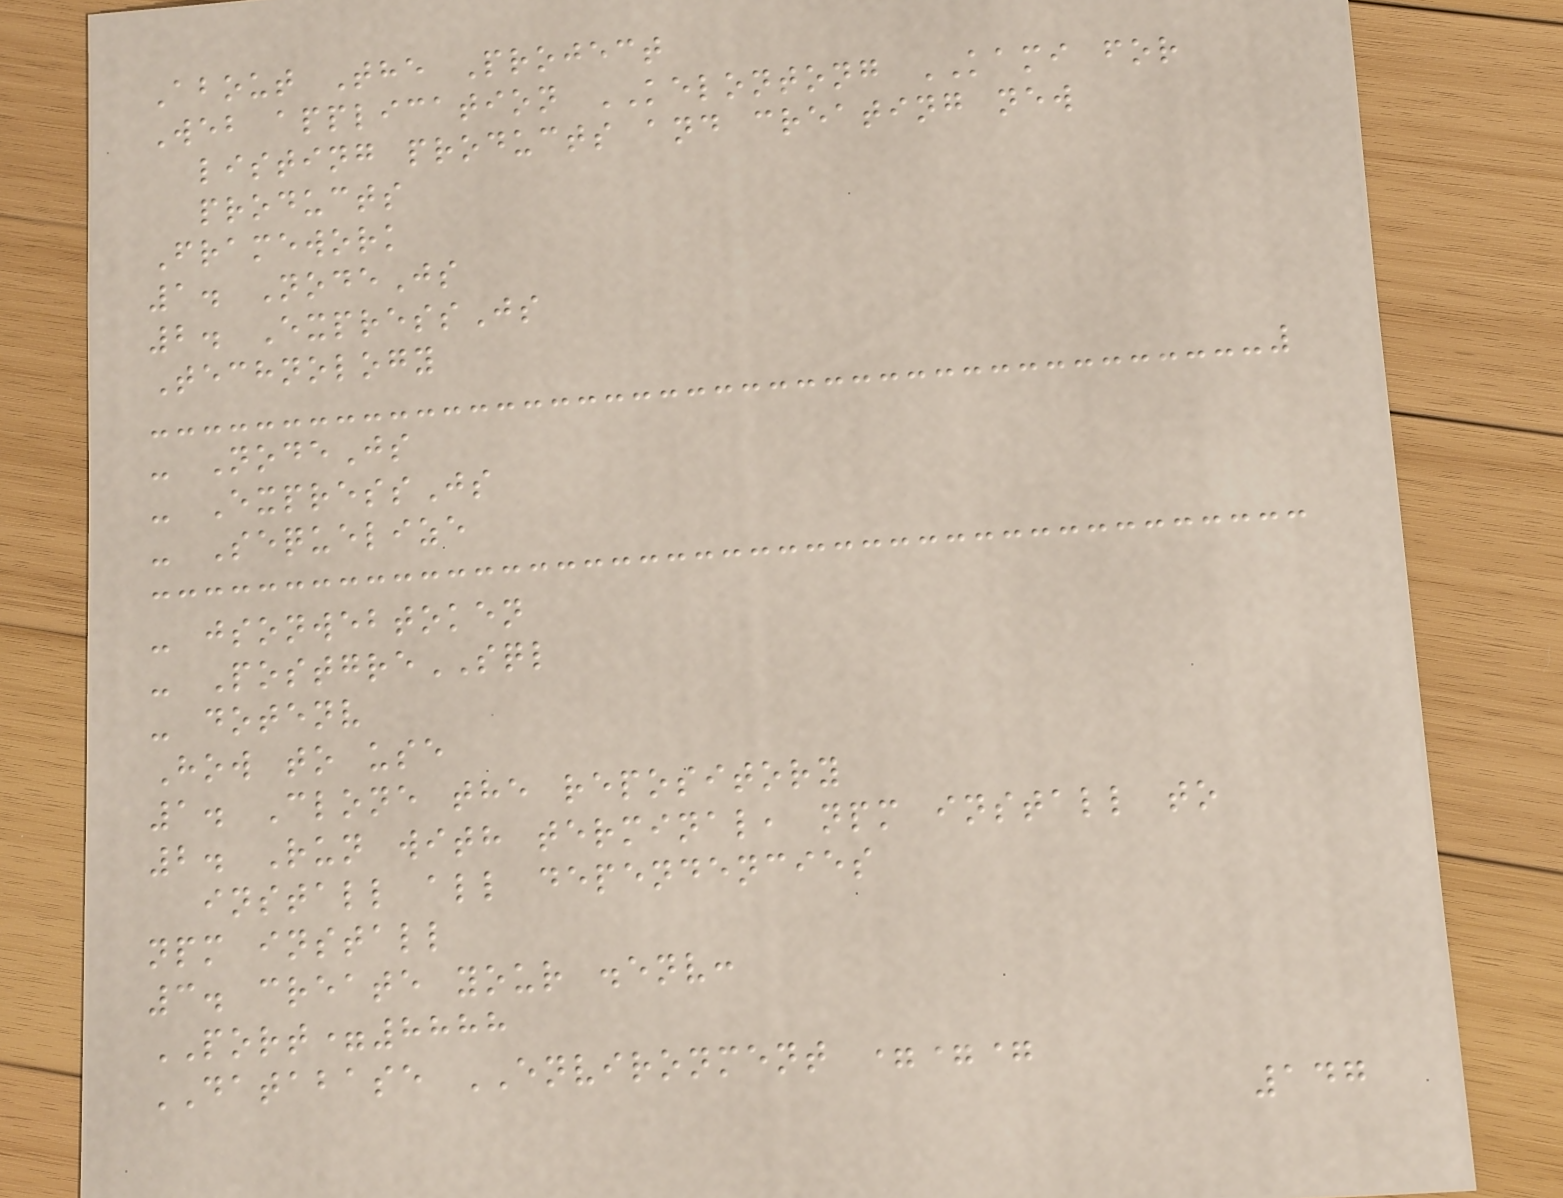About The Project
Web application KELONTONG KAMI for
listing products and creating new
products
Framework
1. NodeJs
2. ExpressJs
Technology
- NodeJs
- ExpressJs
- Sequelize
- jsonwebtoken
- PostgreSQL
- dotenv
How to use
1. Clone the repository
2. Run with terminal, npm install to
install all dependencies
npm install
3. create your .env:
PORT=8888
DATABASE ENVIRONMENT ===
147
